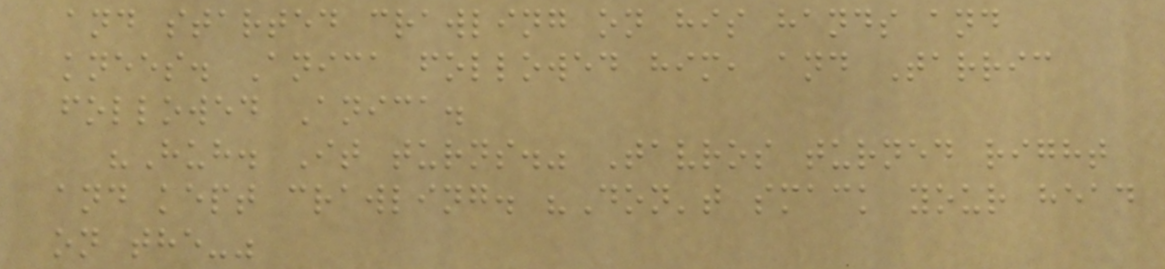and started crawling on his hands and
knees. Anica followed him, and Tarric
followed Anica.
"Huh. It turns." Tavros turned right
and kept crawling. "Don't smack your head
on the-"
